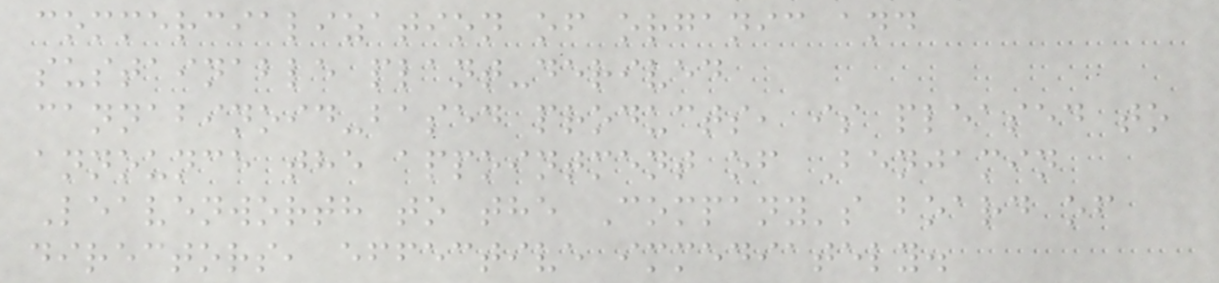commercialization of organic and
sustainable plant-derived
cannabinoid-based products, is pleased to
announce the appointment of Benjamin
Leavenworth to the Company's board of
directors, effective immediately.
